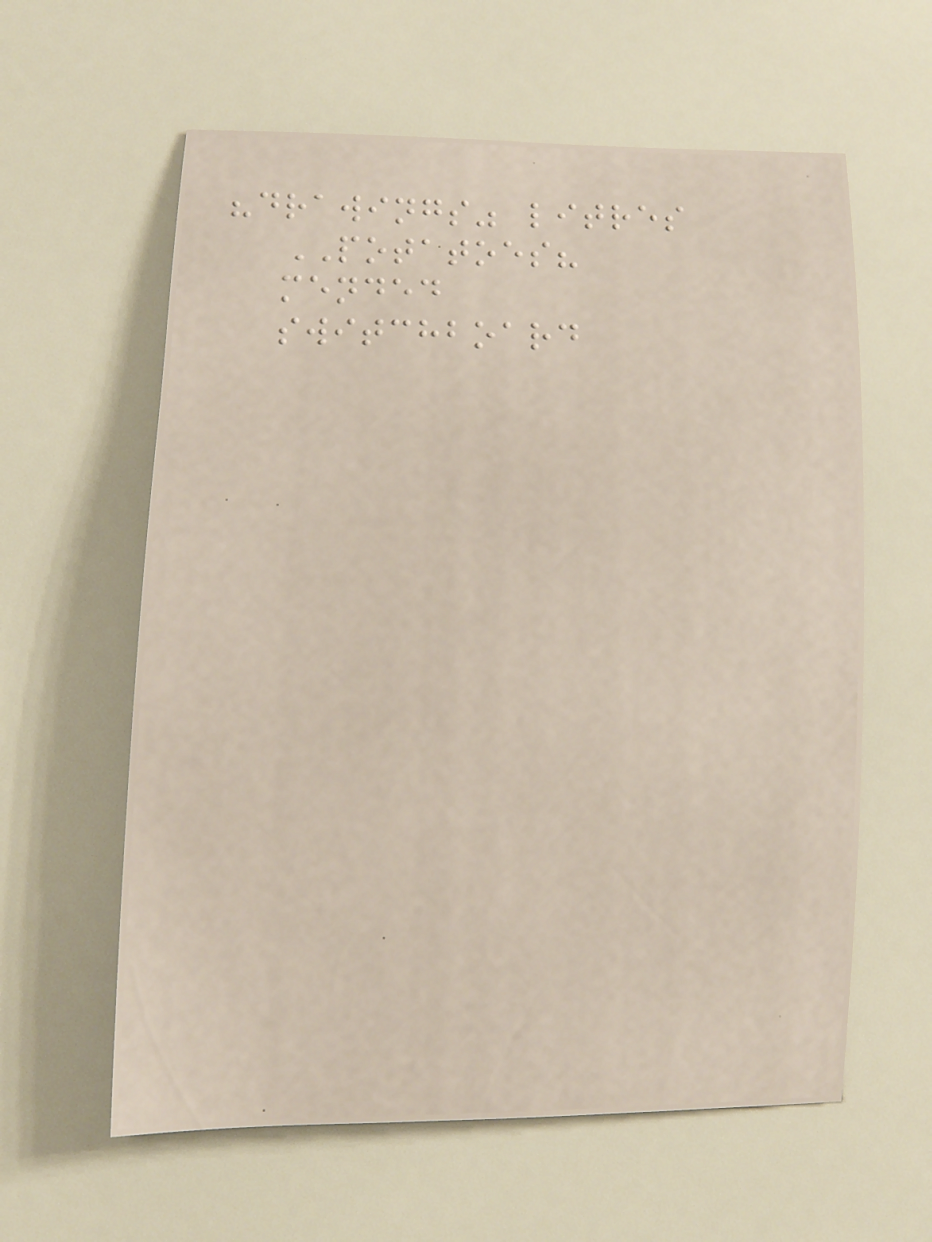"drawings" litres
POTATOES?
mended
switchboard
